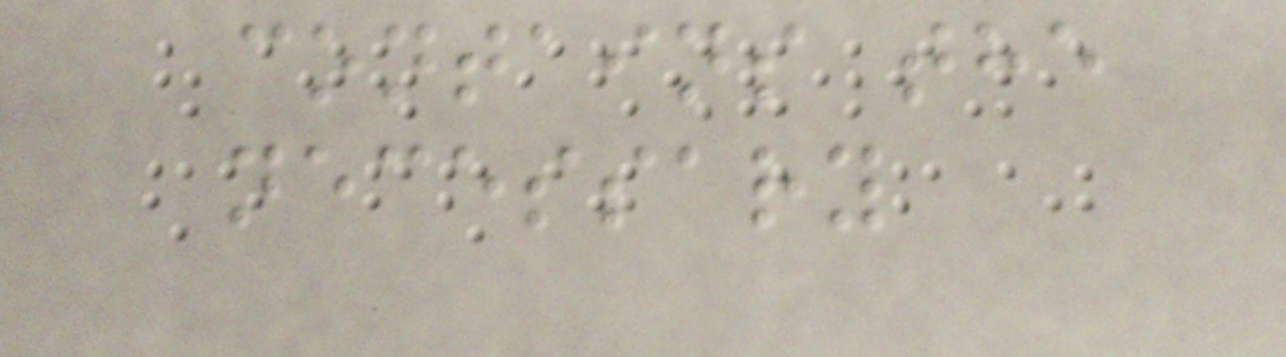contains the
necessary
